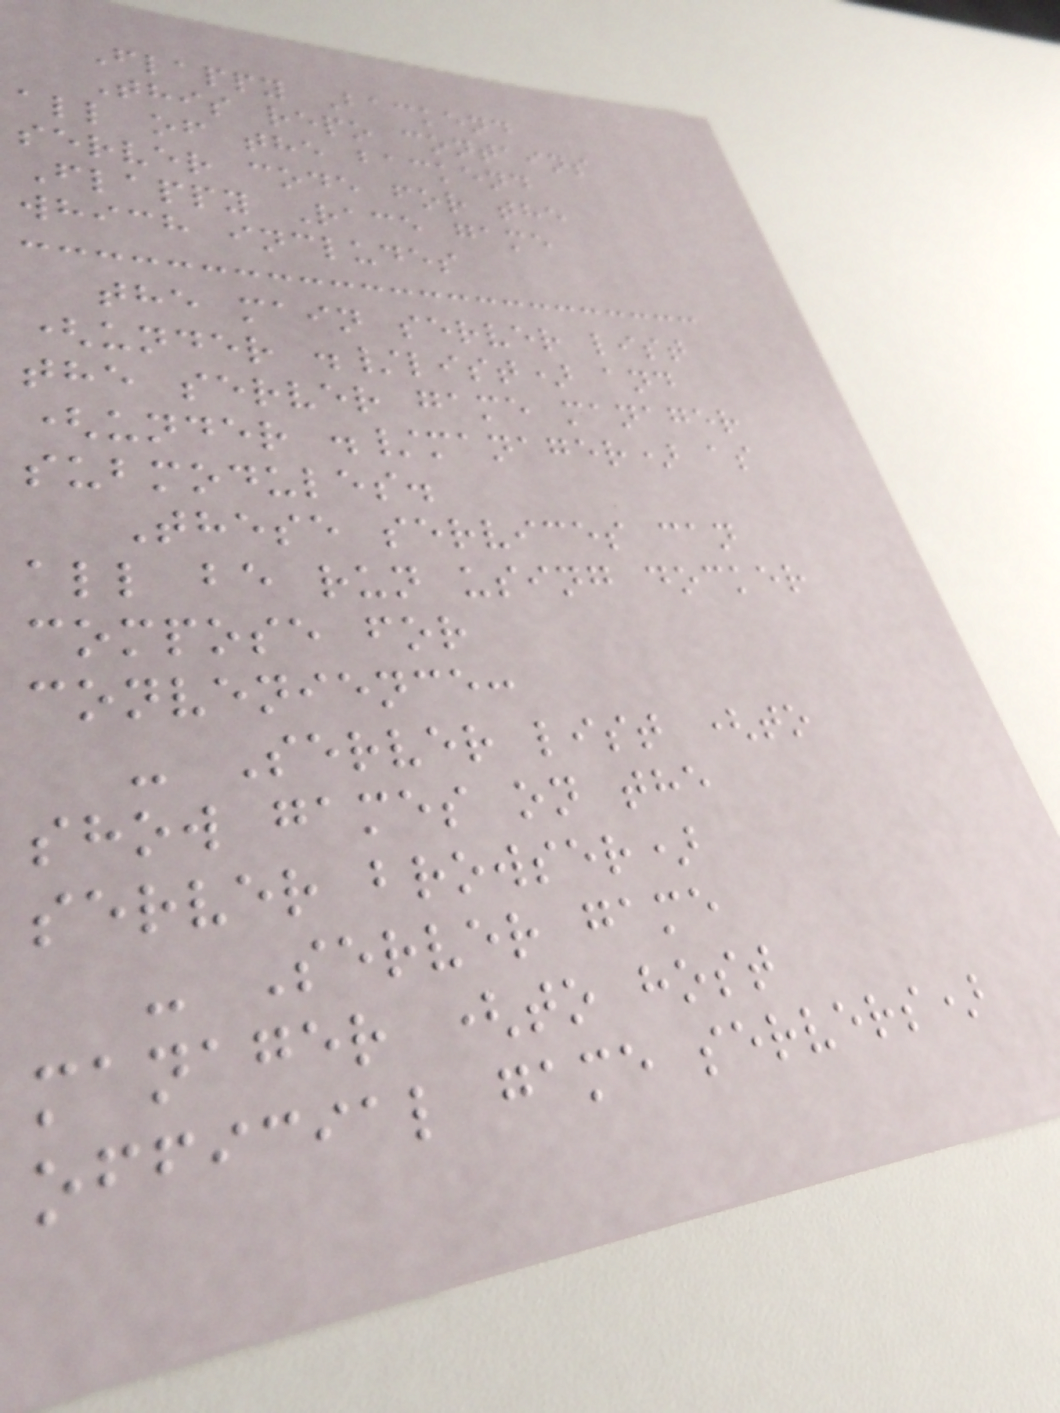Flappy Backend
This repo contains
all of the backend
server code for the
Flappy Race game
which includes
the main server list
(under ./list) and
the server game manager
(under ./manager) as
submodules.
These services can
all be run using docker
compose for
convenience:
- Server list (to
show games on the
server browser)
- Server game
manager (to host
official game servers)
